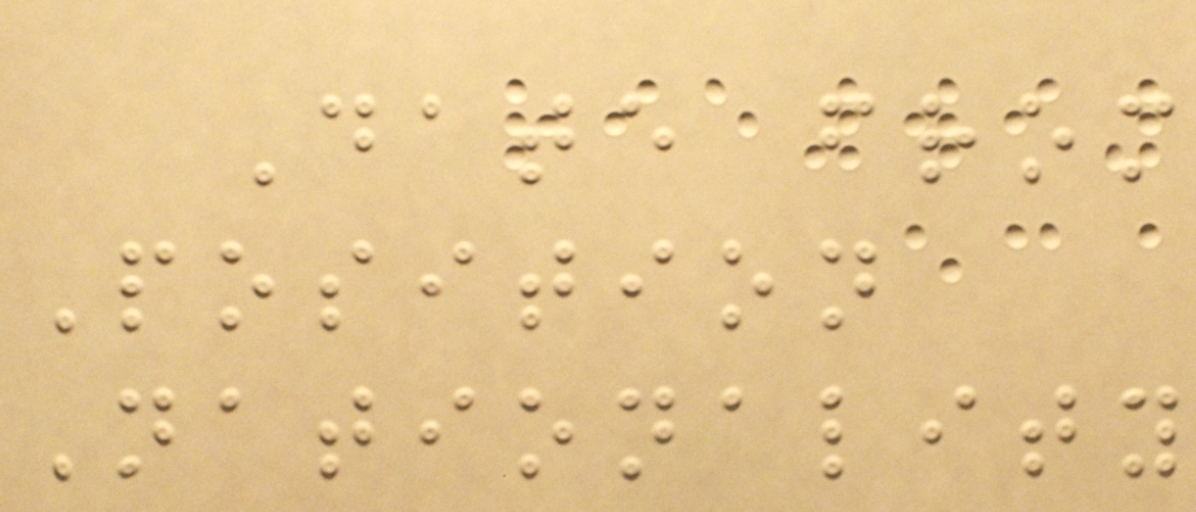Date from
Position
Nationality
